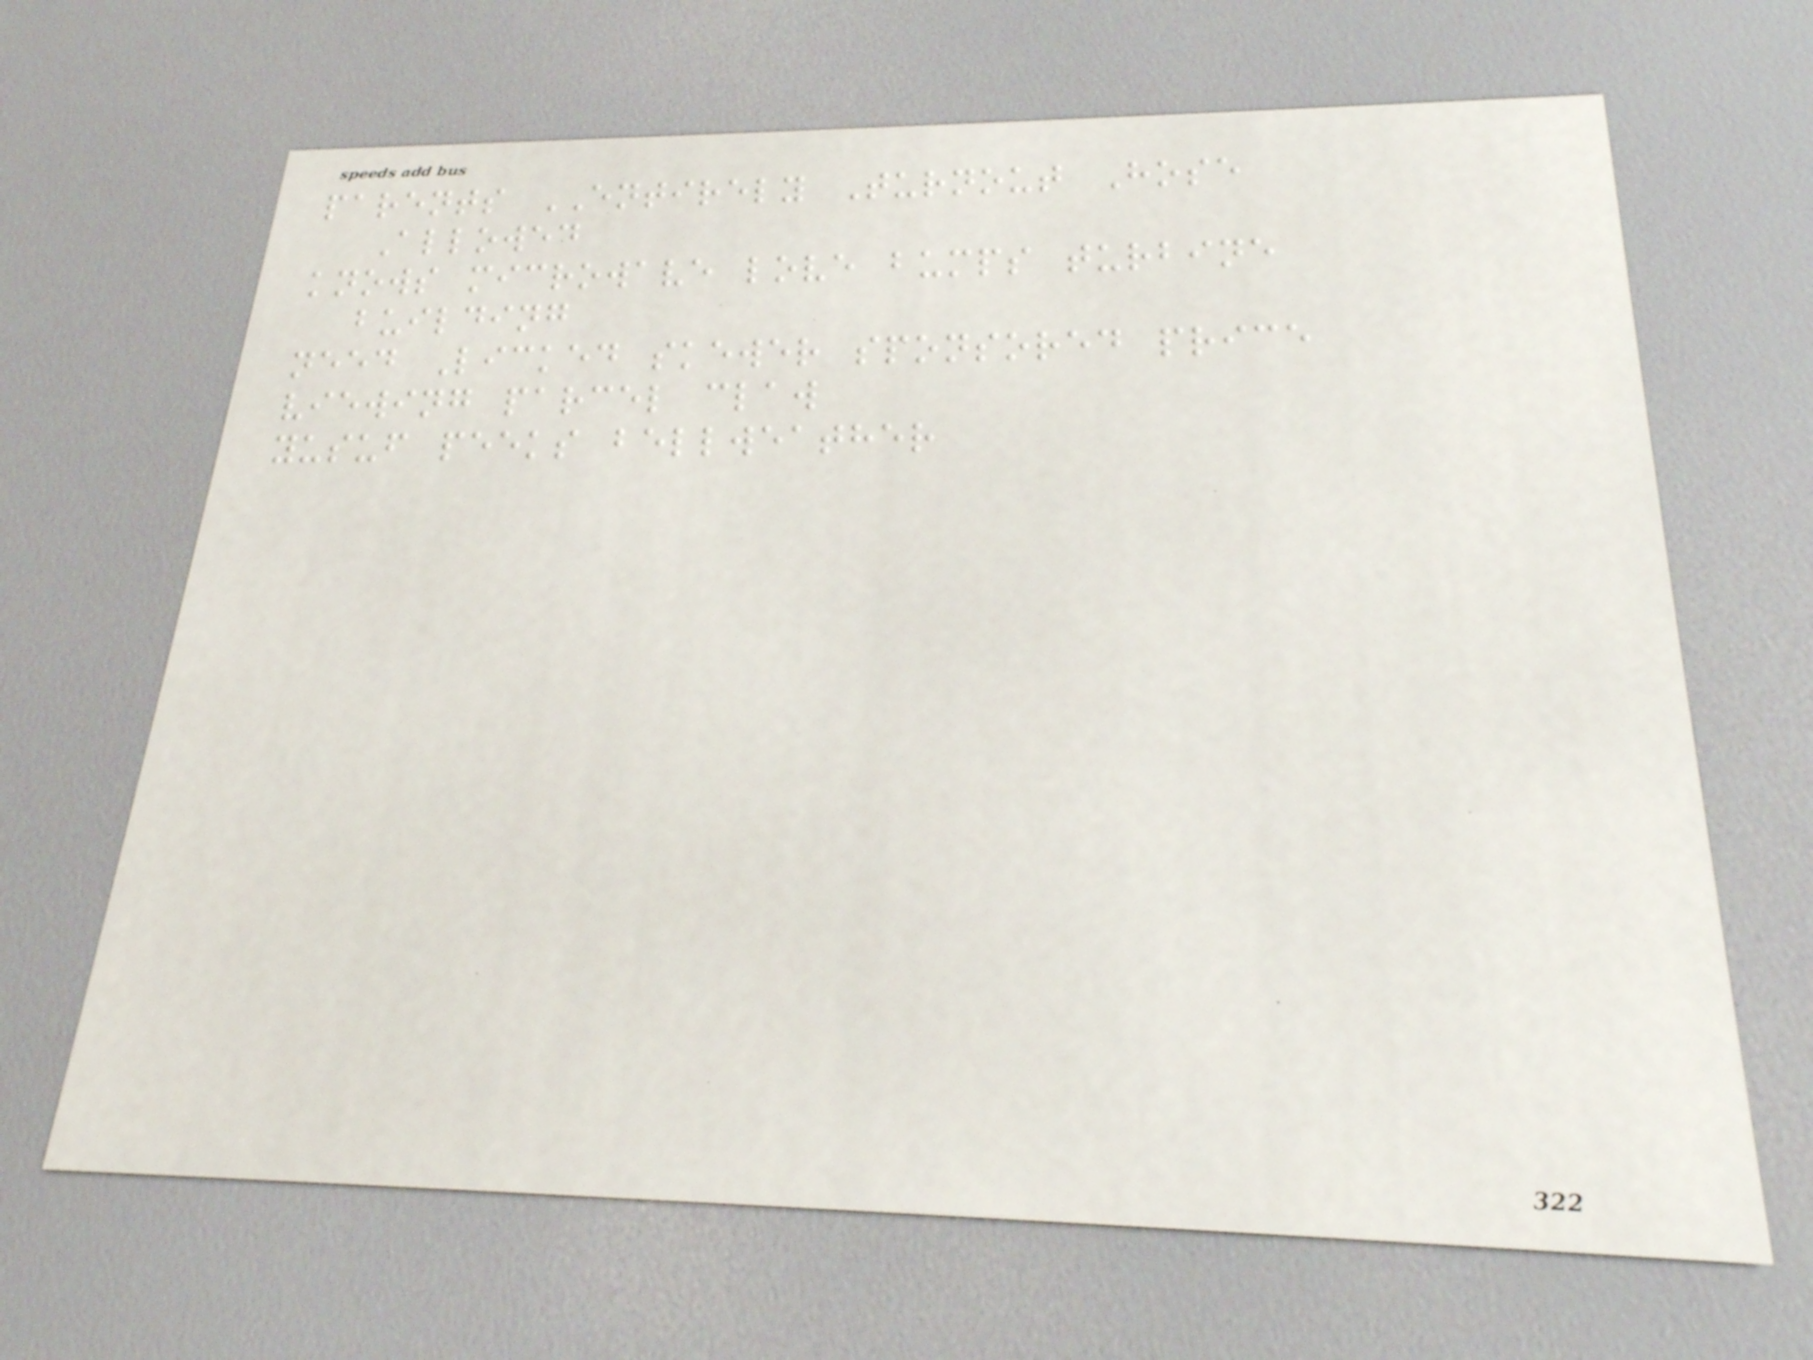parents ENTIRELY Turnout Hose
Allowed
knows microwave love bumps turbine
building
need Licked skewer sponsored price
viewing parcel claw
yusuf peeks bellweather
